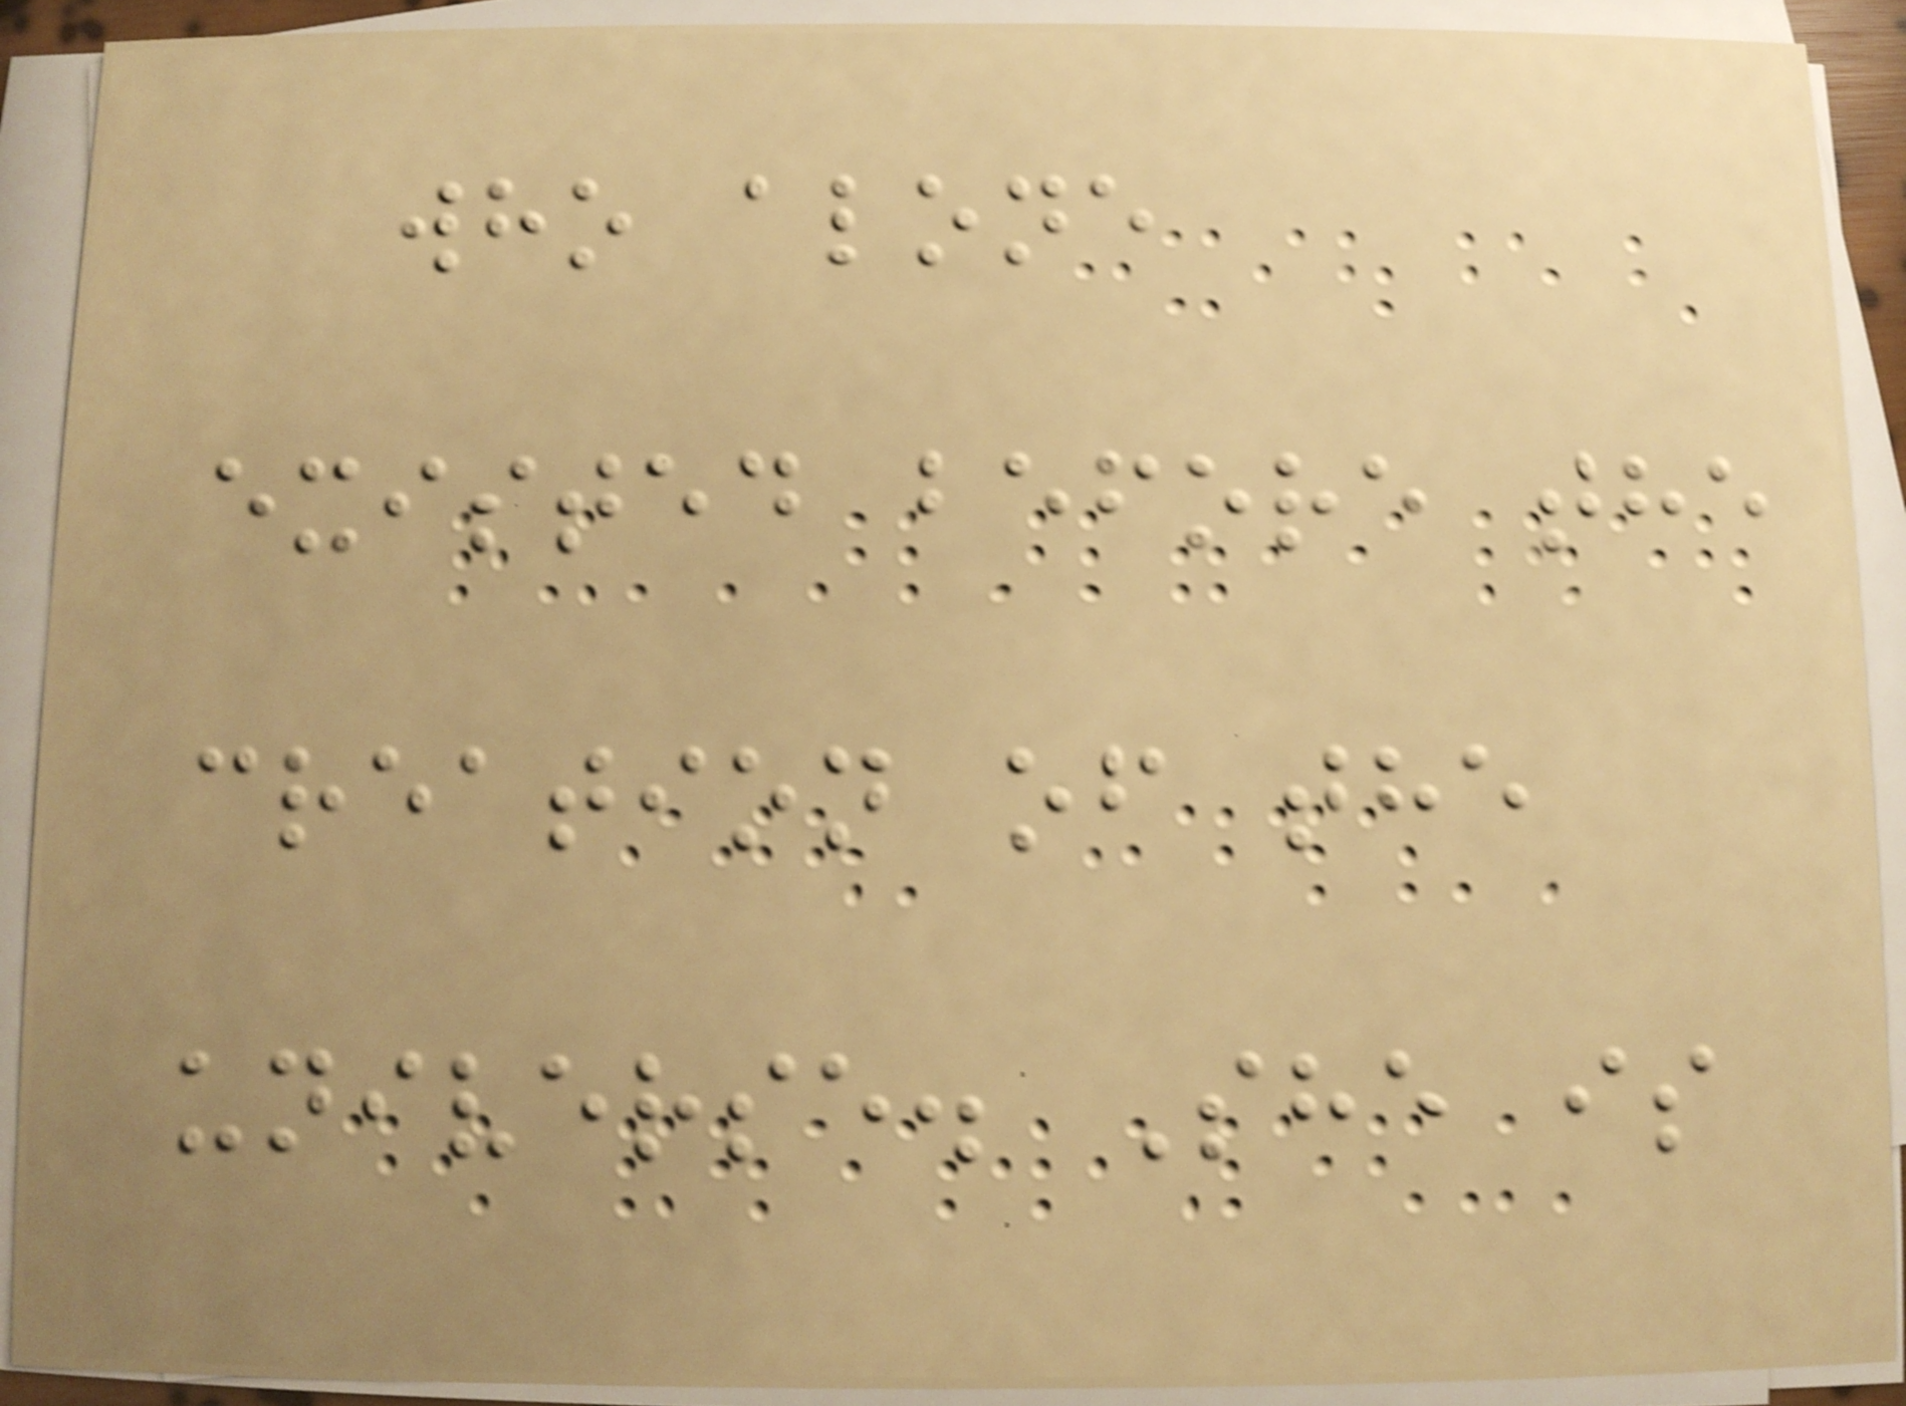who alone
existed before the
creation of the
universe. She is
